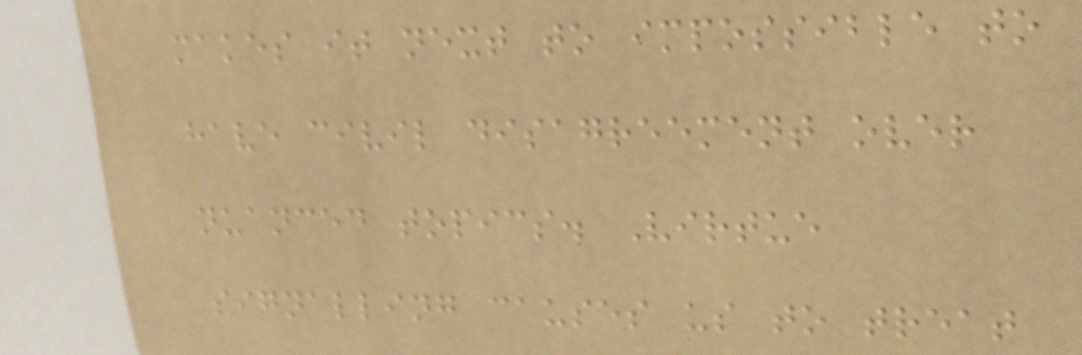makes it next to impossible to
have civil disagreement over
nuanced topics. Virtue
signalling causes us to treat
